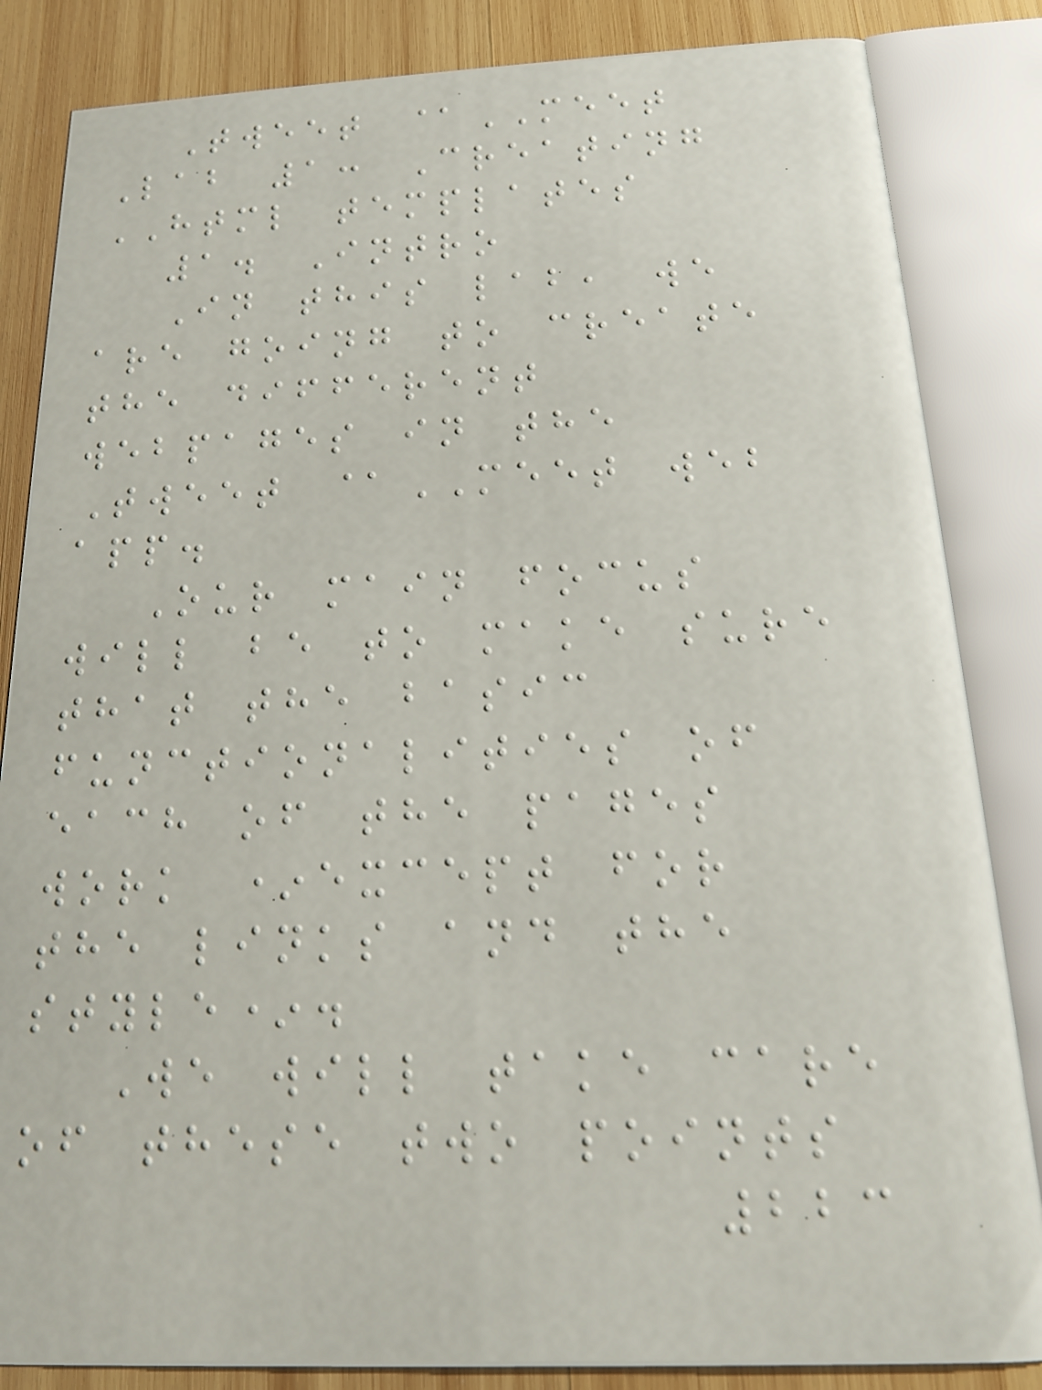Tweet @MEET
Lab 1: Creating
HTML templates
1. Intro
In this lab, we
are going to create
the different
webpages in the
Tweet @MEET web
app.
Our main focus
will be to make sure
that the basic
functionalities of
each of the pages
work *except for
the links and the
style*.
We will take care
of these two points
223
